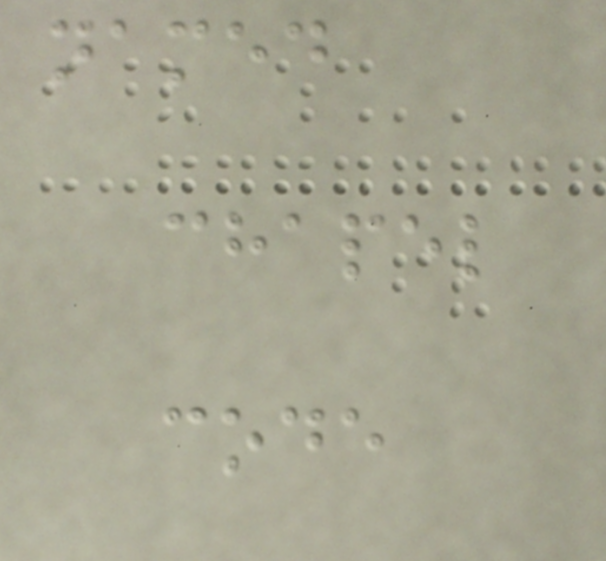named
chapel
code
